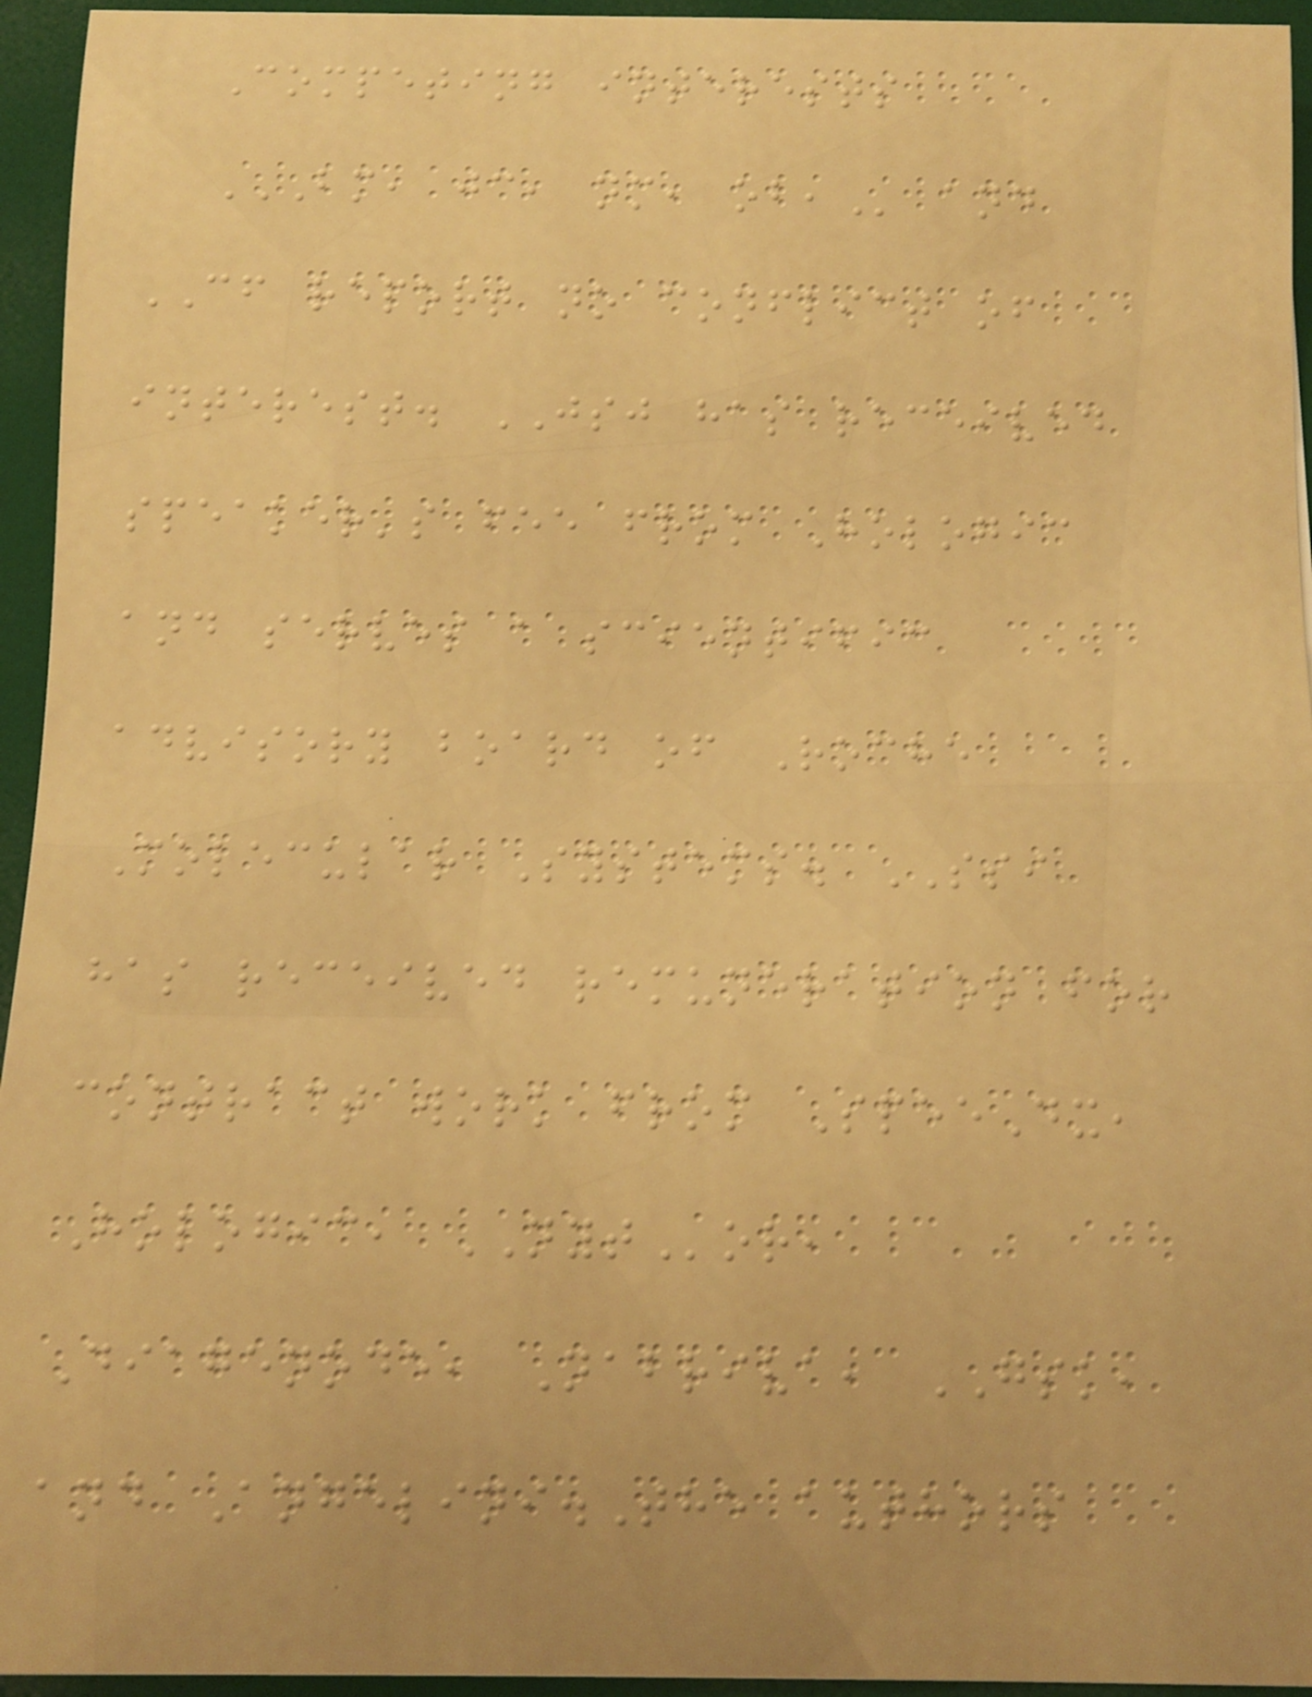Competing interests
BM, JC, NM, OB, and
CF report no conflict of
interest. JSJ has received
speaker's fee from Hologic
and serves a scientific
advisory board of Roche
Molecular Systems. SSI
has received remuneration for
contract work from SpeeDx,
Hologic, NYTor,
Diagenode, Nabriva, GSK,
and Angelini.The authors
